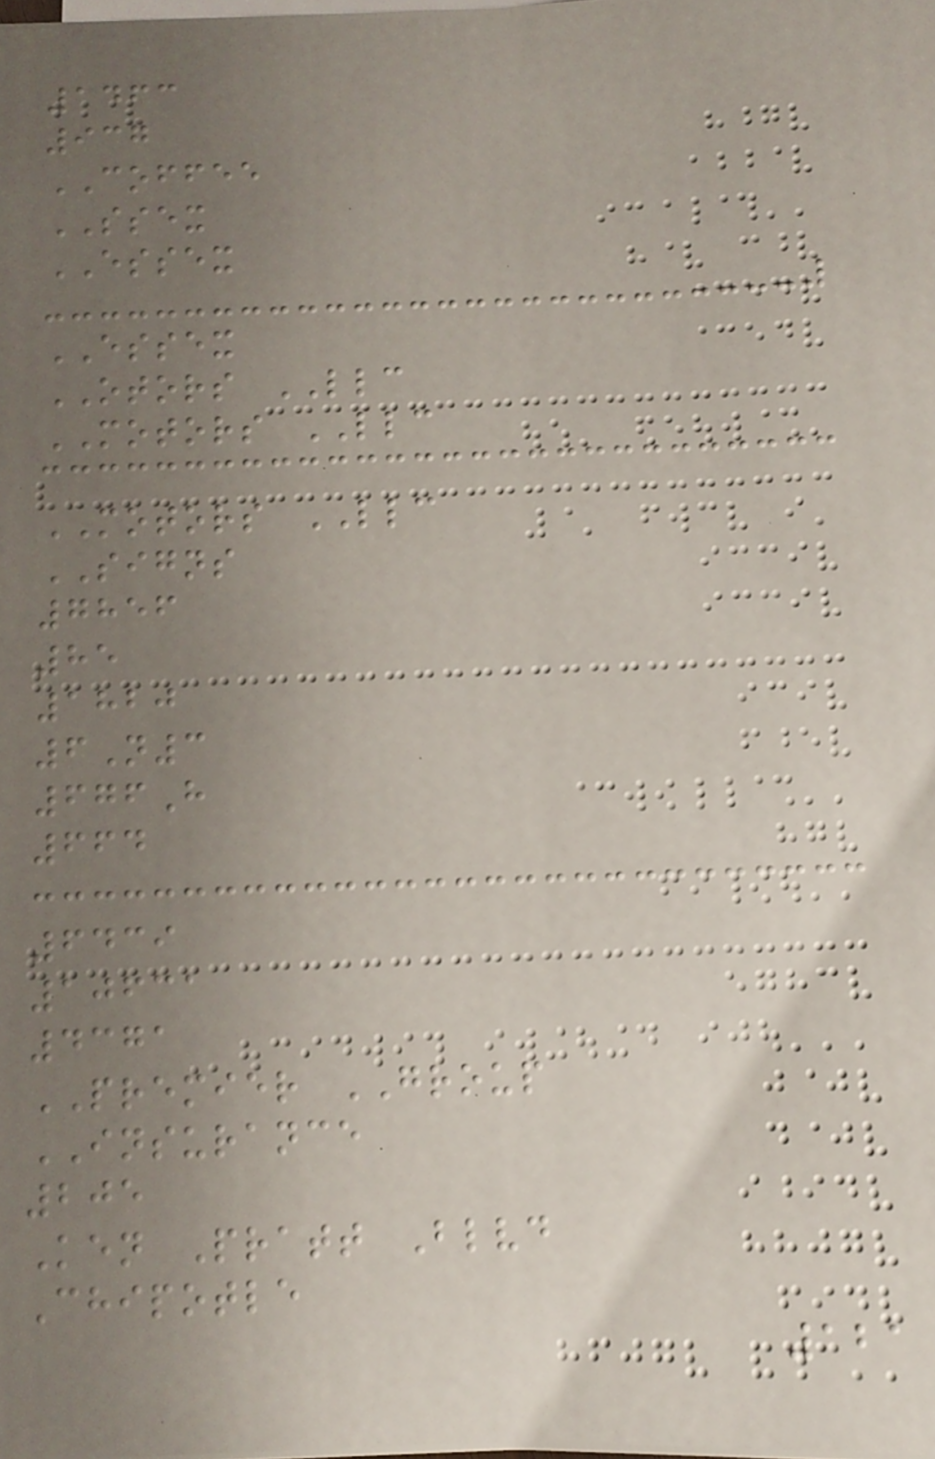1463
937
COFFEE
SSEX
ESSEX
ESSEX
OTORS LLC
MOTORS LLC
MOTORS LLC
SIGNS
7856
85
1820
6N3
676H
664
6439
10631
4371
PREMIER GROUP
INSURANCE
205
Ken Pratt Blvd
Chipotle
121
